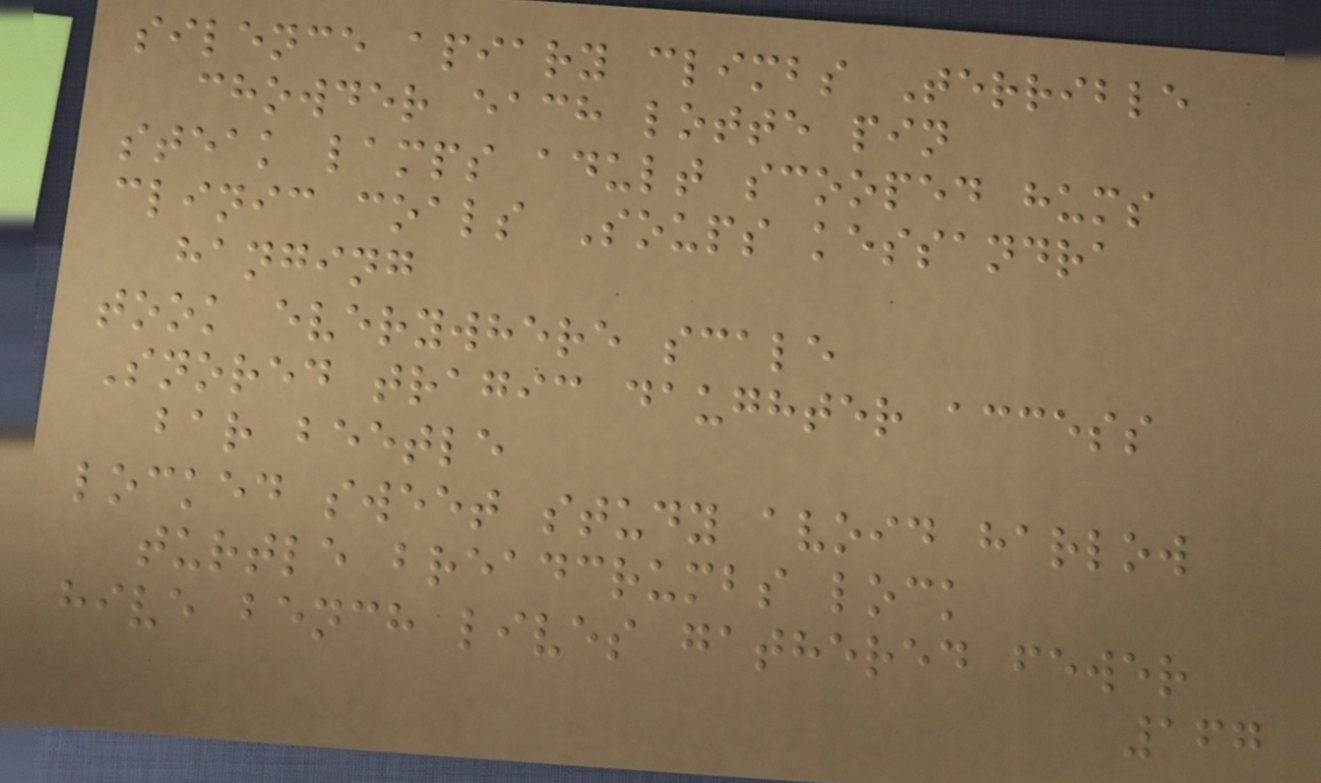silence apiary climbs Terrible
chowder each lotte pin
steak lamps adult scooped hums
clinic coals Soups kessandra
hanging
took everywhere scale
Snored tragic daughter access
bar beetle
locked sweet study avoid harlow
turtle breadcrumbs lock
hive bench lives gathered fewer
167
